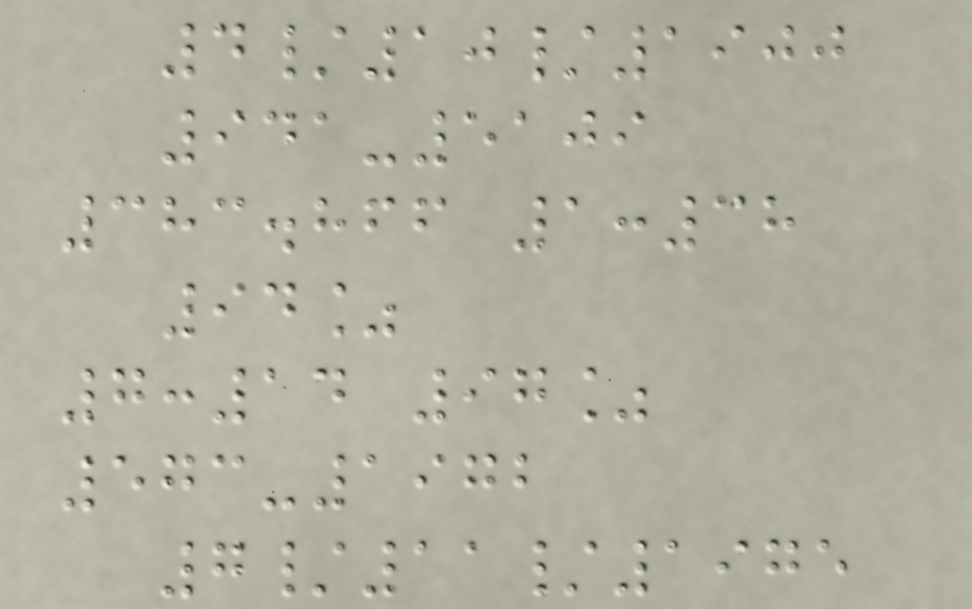4/10/1900
941-5109
383.866 1:38
94%
7:14 97%
573-1972
7/11/1975
